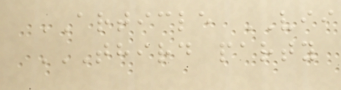ARTICLE VII
THIRD PARTY
